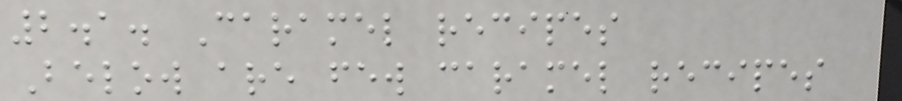2.1. Caramel recipes
Below are few caramel recipes
